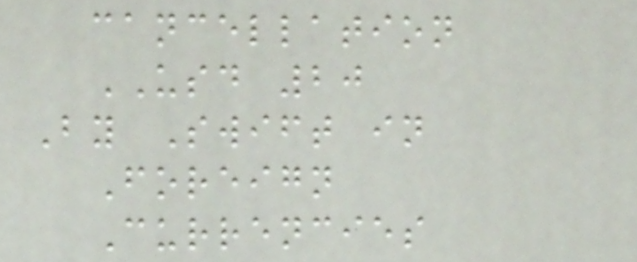cancellation
USD 20
By Swift in
Foreign
Currencies
